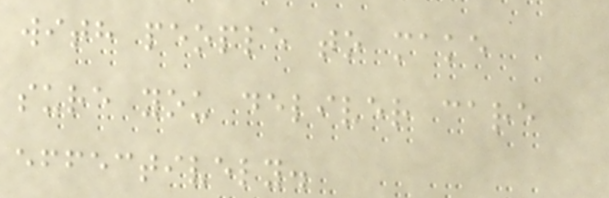with people to make
sure you deliver care
effectively.
